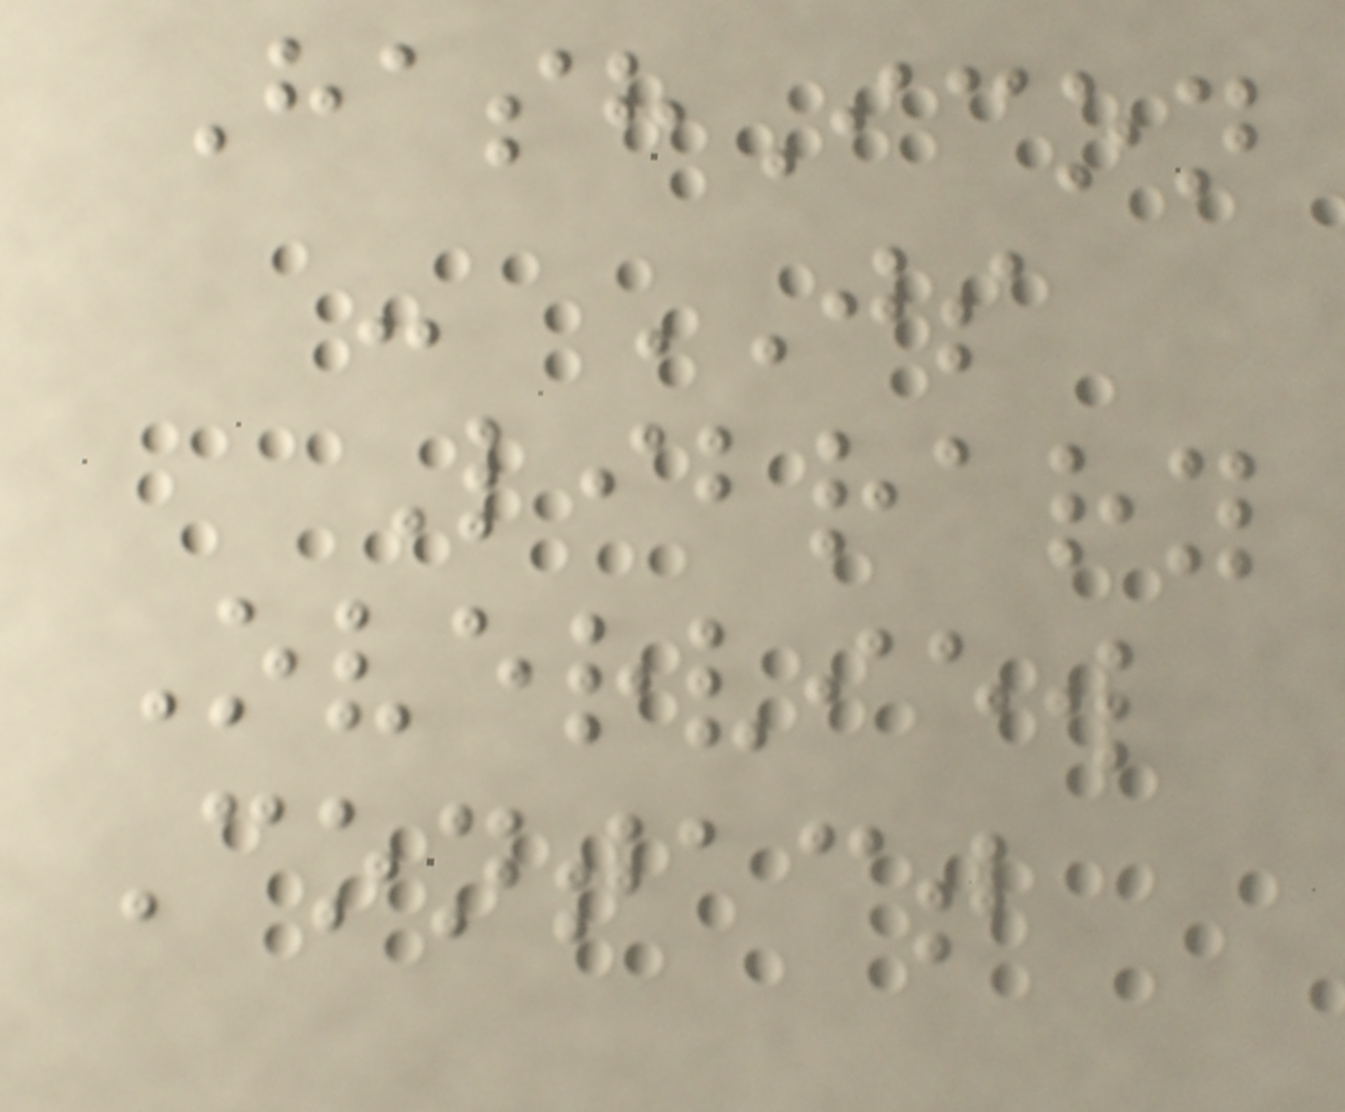HashIcon
- JS
Library
Overview
Contact
